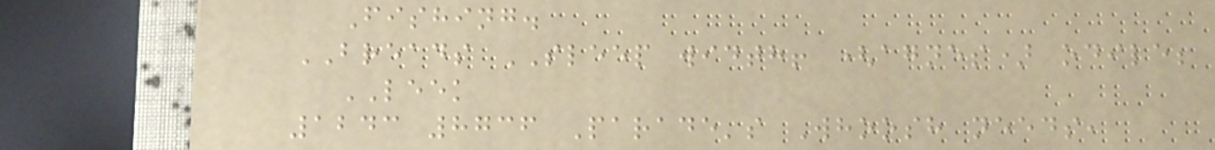Fishing.
BREADS SLEEP width! (agnes) odile;
LEEK
1243 8736 Parade's Whoosh needs,
